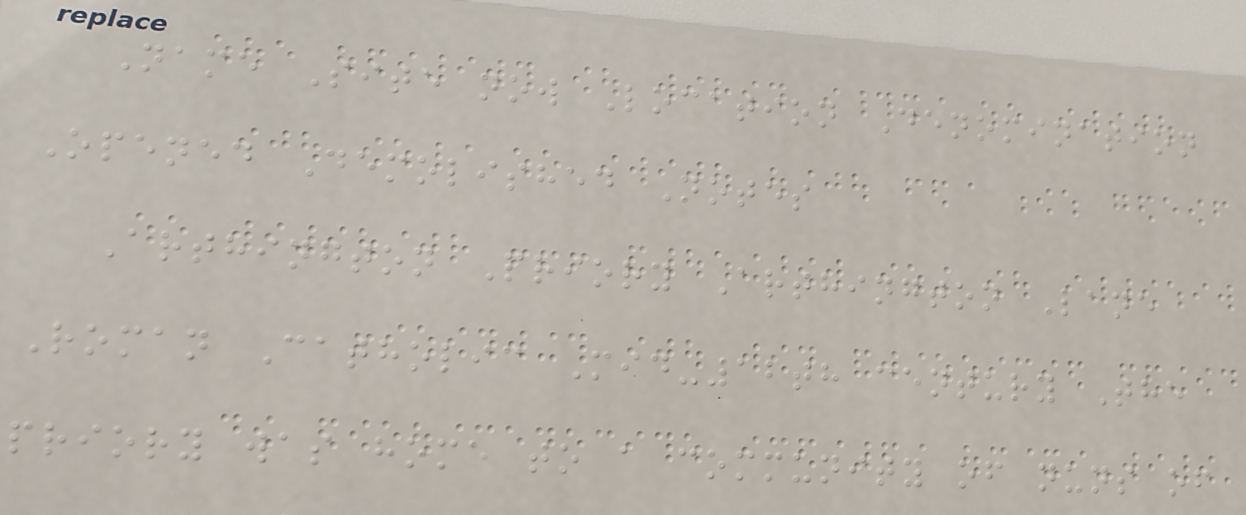Name Site now Location Denomination
Opened Demolished Notes
Arthington Priory Arthington Lane
Roman Catholic Mid-12th century The
priory was home to a community of nuns of
